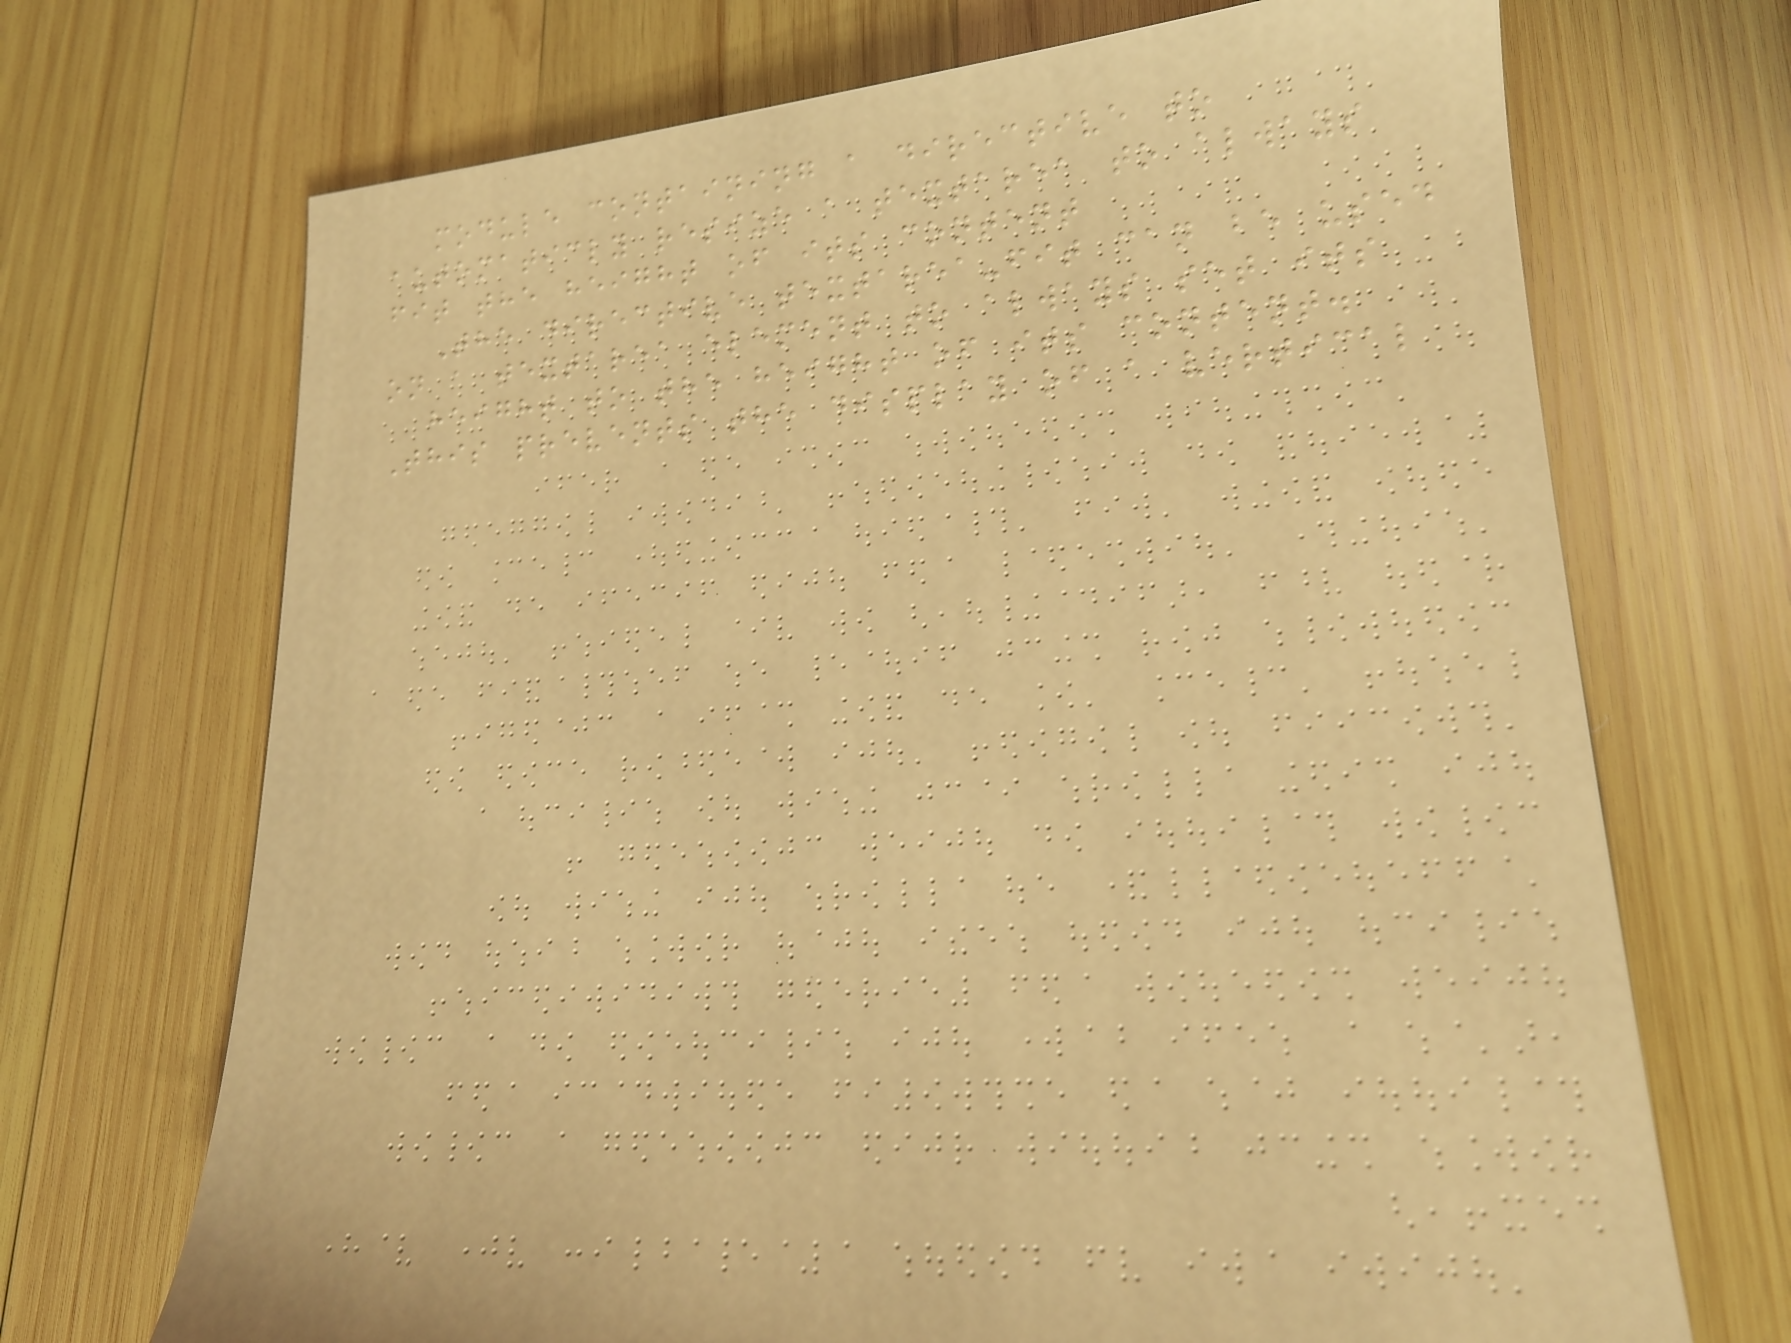module containing a directive to
automaticly resize a textarea to always
fit the height of its content
The directive textarea-fit can be used
on a textarea element to always set its
height to the height of its content.
This prevents the display of a vertical
